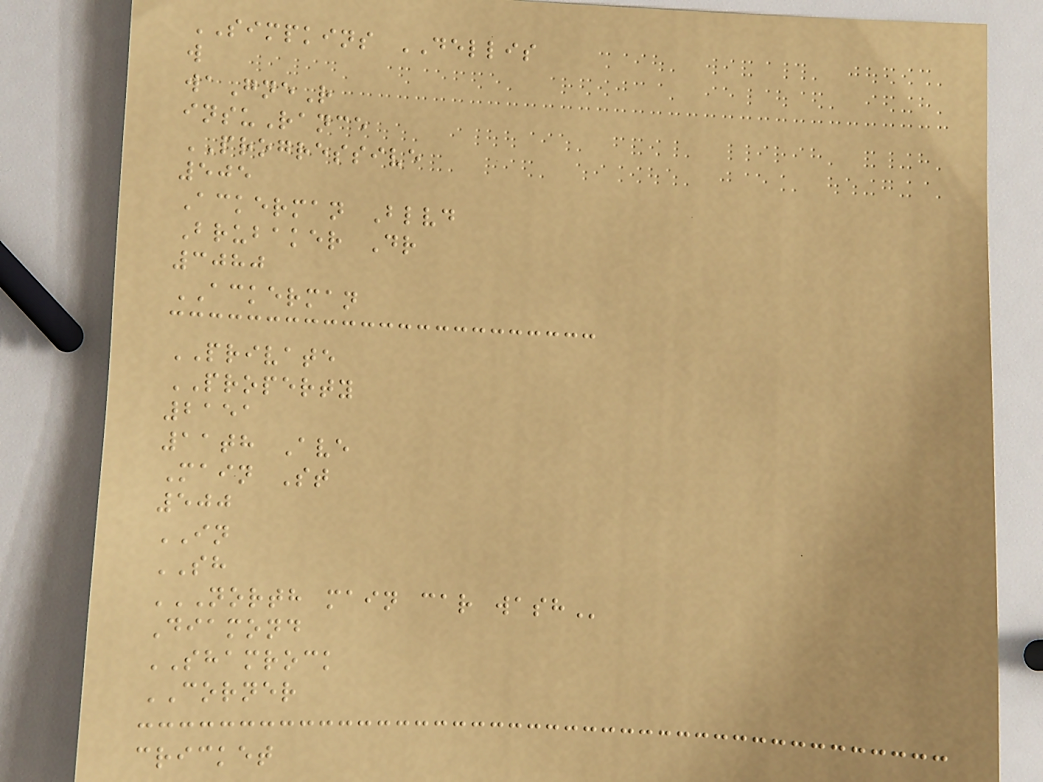SIMPKINS DELLIS
w
waGneR
insuRance
PROGRESSIVE
505
Ackerman Blvd
Brubaker Dr
3080
ACKERMAN
PRIVATE
PROPERTY
2151
11th Ave
Main St
500
IN
SH
NORTH MAIN CAR WASH
Diamond
SHAMROCK
CORNER
cricket
